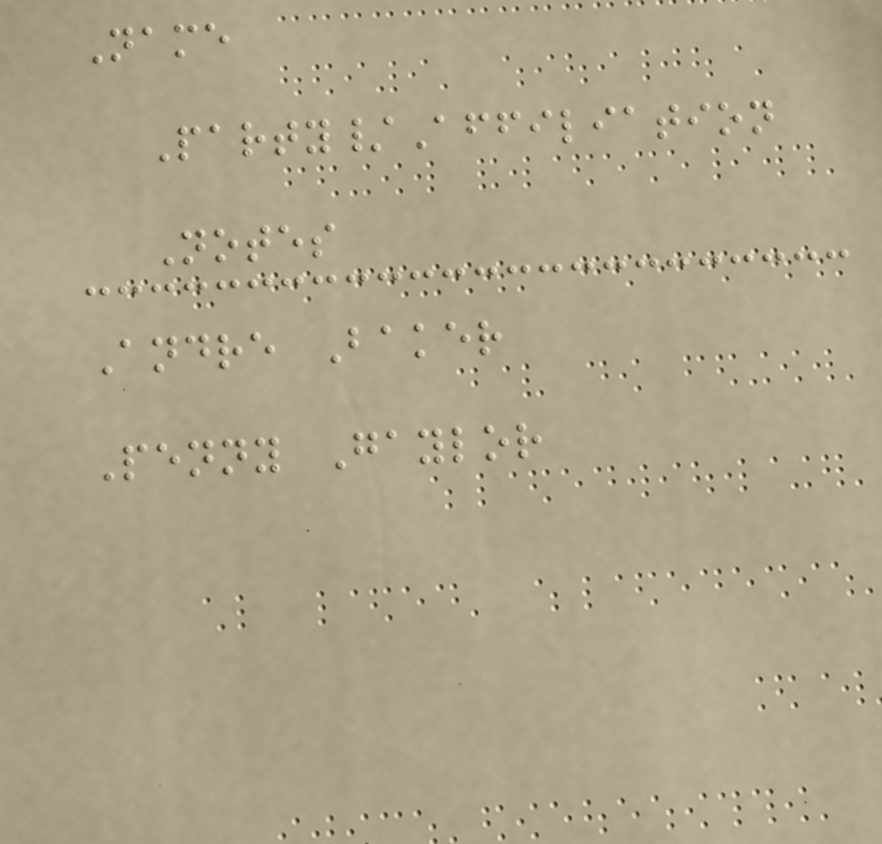Name
Party/Affiliation
Notes
Andre Baker
Penny Gaylor
